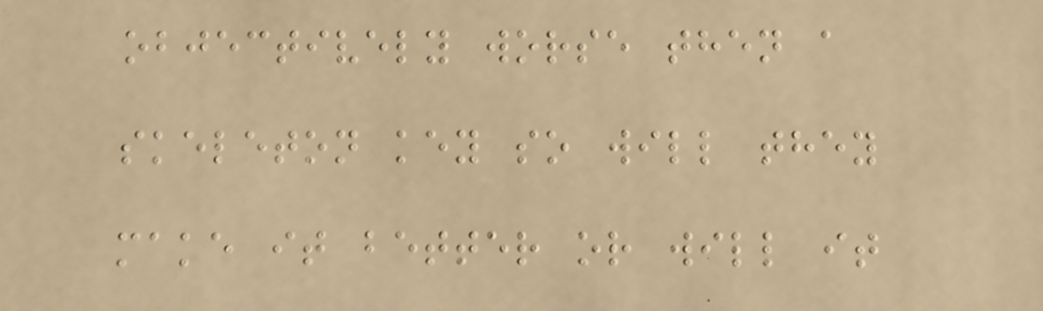objectively worse then a
skeleton key so will they
make it better or will it
